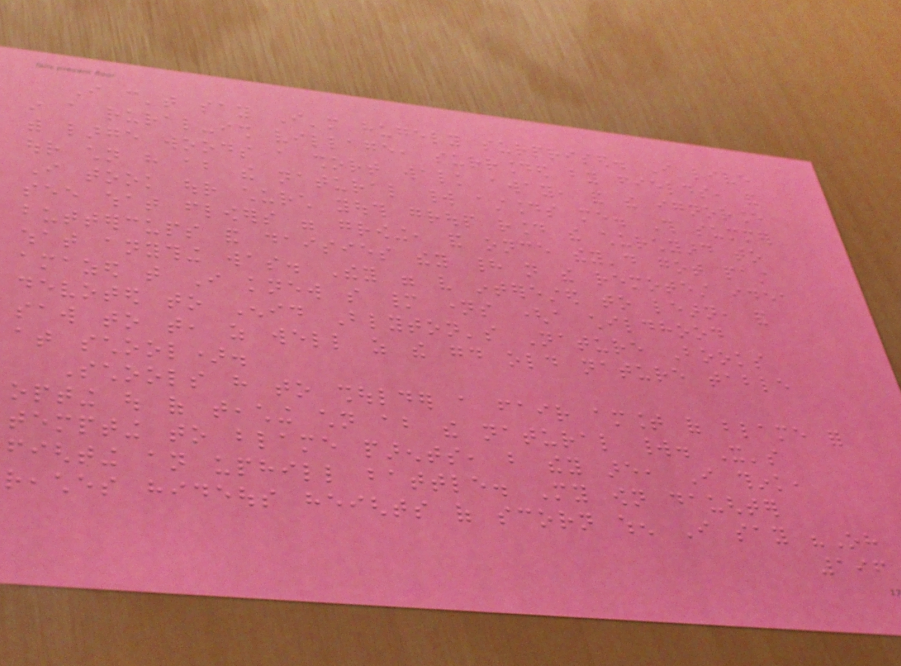I can't say I'm hugely surprised. I live
in a rural-ish village, surrounded by fields, and
with large woods a short walk away, and the ignorance
our children have about the natural world astounds me. This summer
I took our church youth group round the churchyard to
see what flowers were growing, and once they'd got past
buttercups and daisies they had not the remotest idea
what anything was. They were very interested to learn, and
amazed that I knew so many names (a childhood
devoted to Enid Blyton's Nature Books
saw to that, as well as the good old nature table
at school).
Schools have to shoulder a fair amount of blame for
opting out of teaching children about the natural world. It's
tempting to blame parents, but they are, I think,
fighting an uphill battle. My own daughter
reaches hideous heights of scorn when I say "Oh
196
